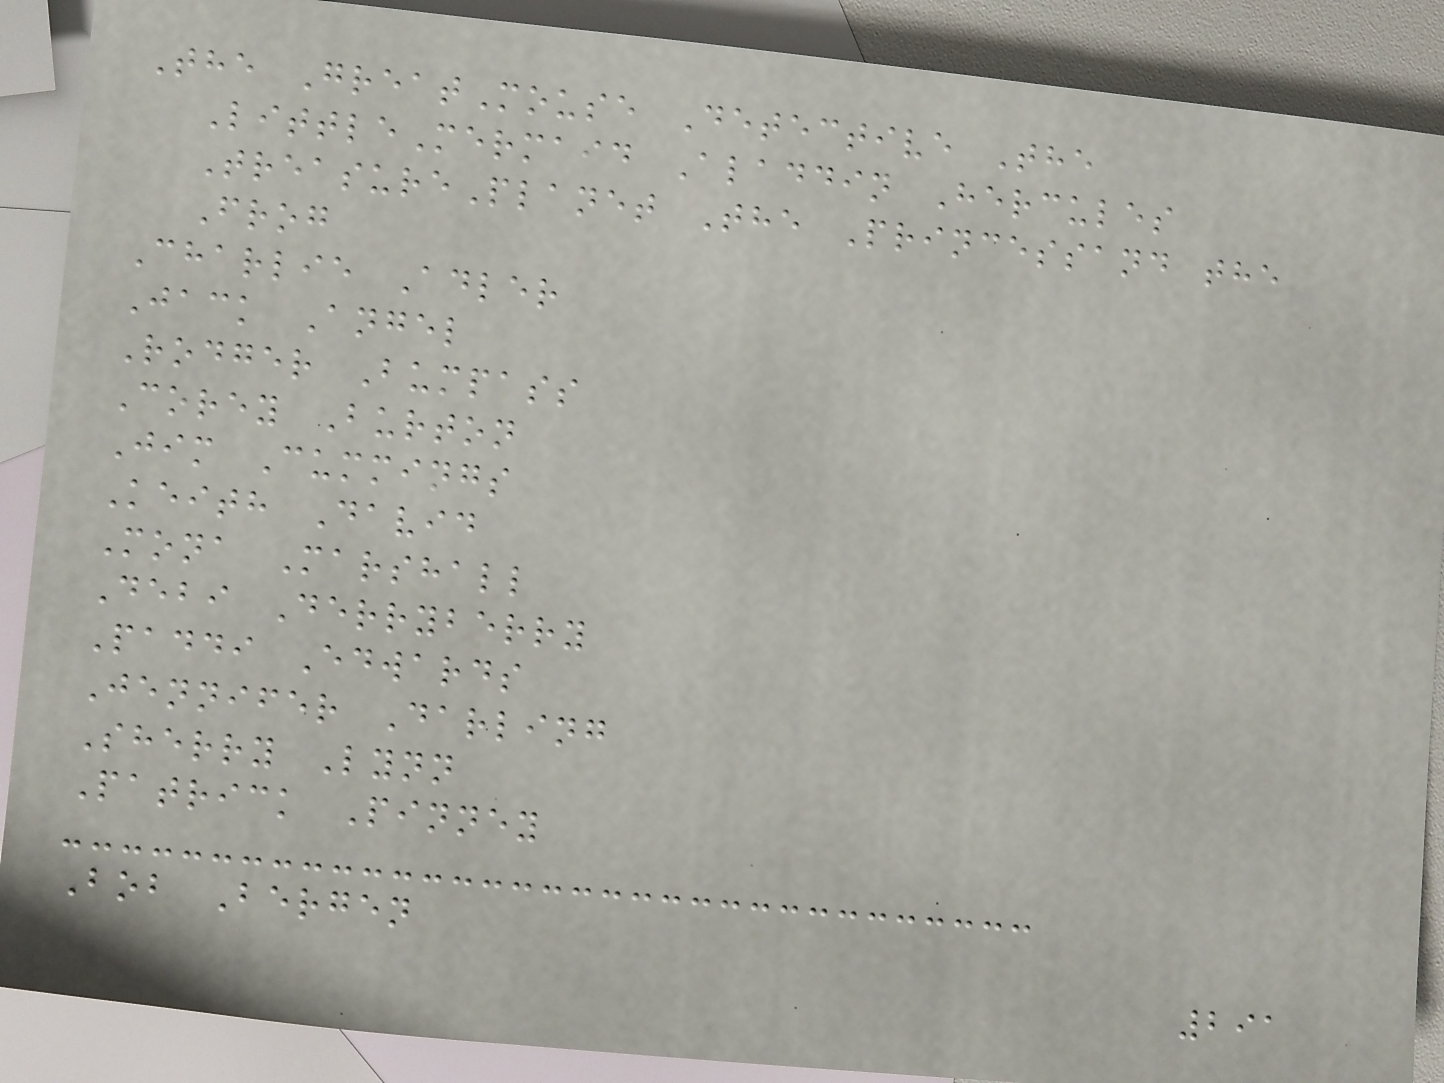The GreatMouse Detective The
LittleMermaid Aladdin Hercules
TreasurePlanet The Princessand the
Frog
Charlie Adler
Jack Angel
Rodger Bumpass
Corey Burton
Jim Cummings
Keith David
Mona Marshall
Debi Derryberry
Paddi Edwards
Jennifer Darling
Sherry Lynn
Patrick Pinney
Bob Bergen
291
